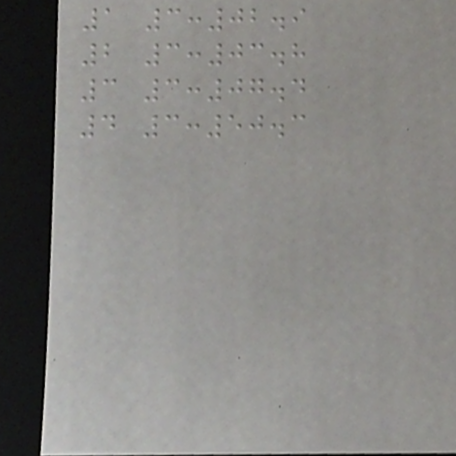1 3:02.9
2 3:03.8
3 3:07.4
4 3:50.3
